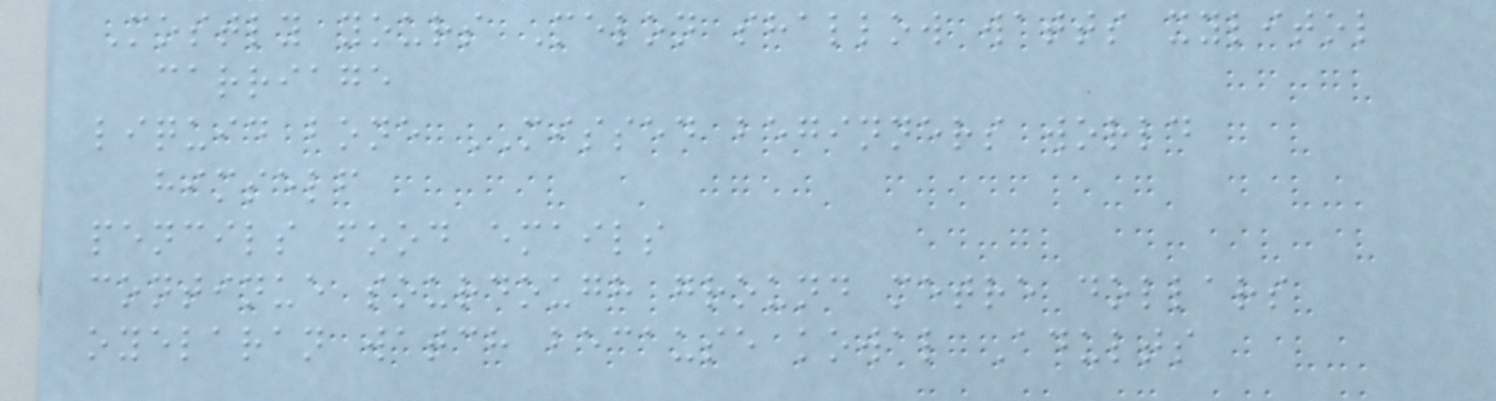Mostly yours Melon shallow watts xylitol
carriage
liquid bone MISSED beginners world
himself
pencils food emails
continue sourdough ground metre dollars
oyelaran watch because kowal Adults
